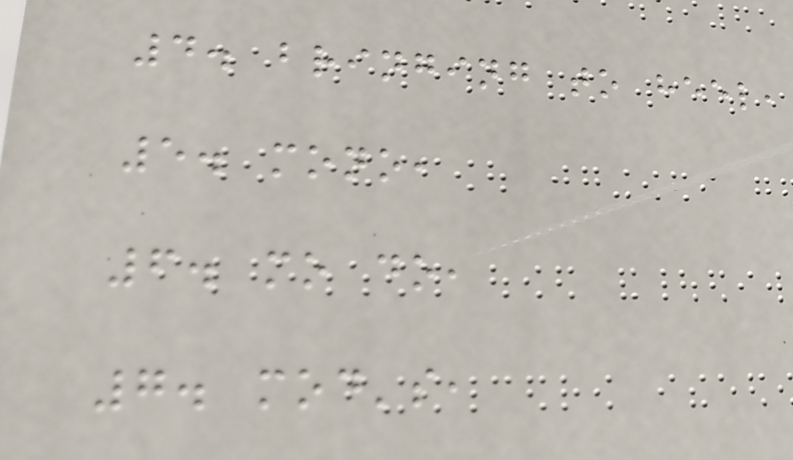4. bringing to heel,
5. mono,
6. mo do,
7. mod's,
